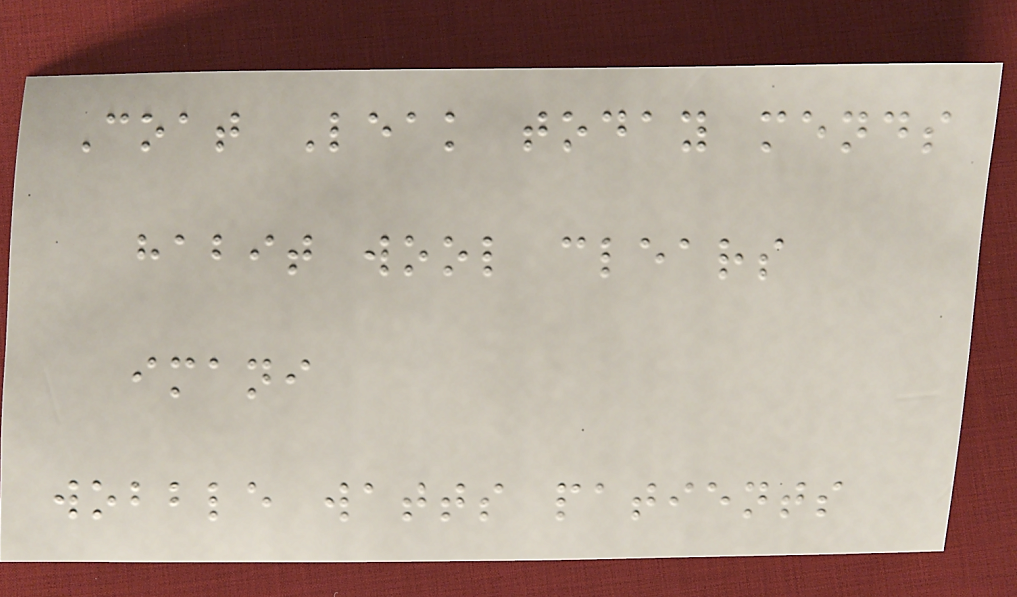Coat Leak today mends
habit wool clears
imani
wobble watts patients
